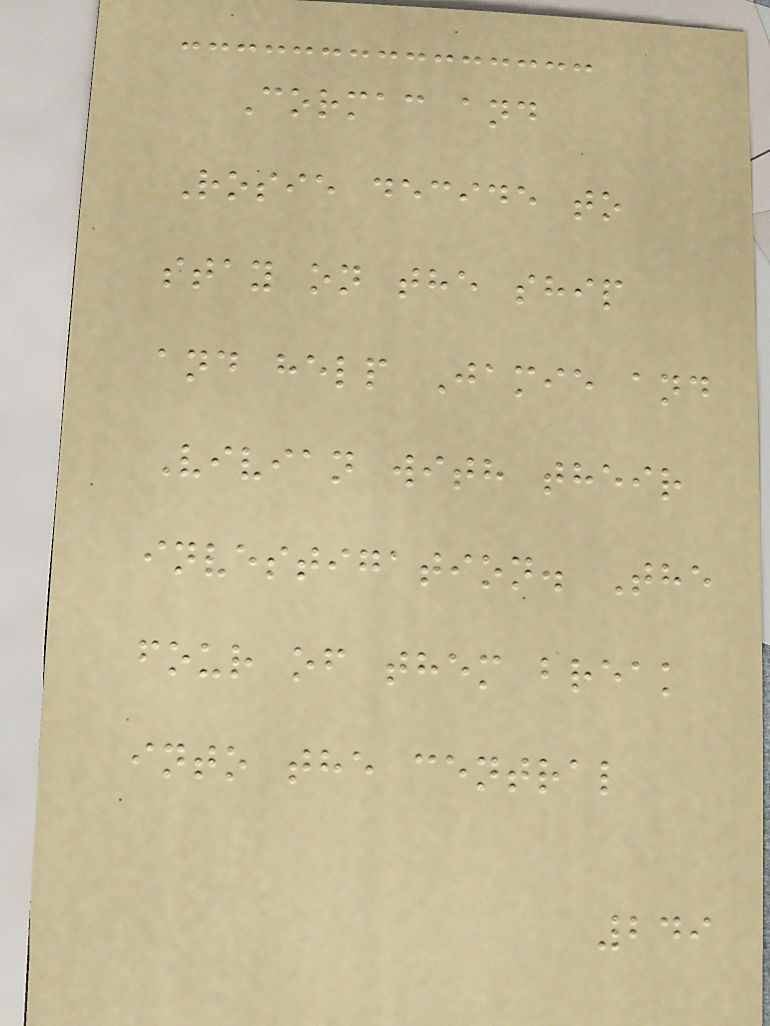Cormac and
Rosie decide to
stay on the ship
and help Jamie and
Vivian with their
investigation. The
four of them break
into the central
249
